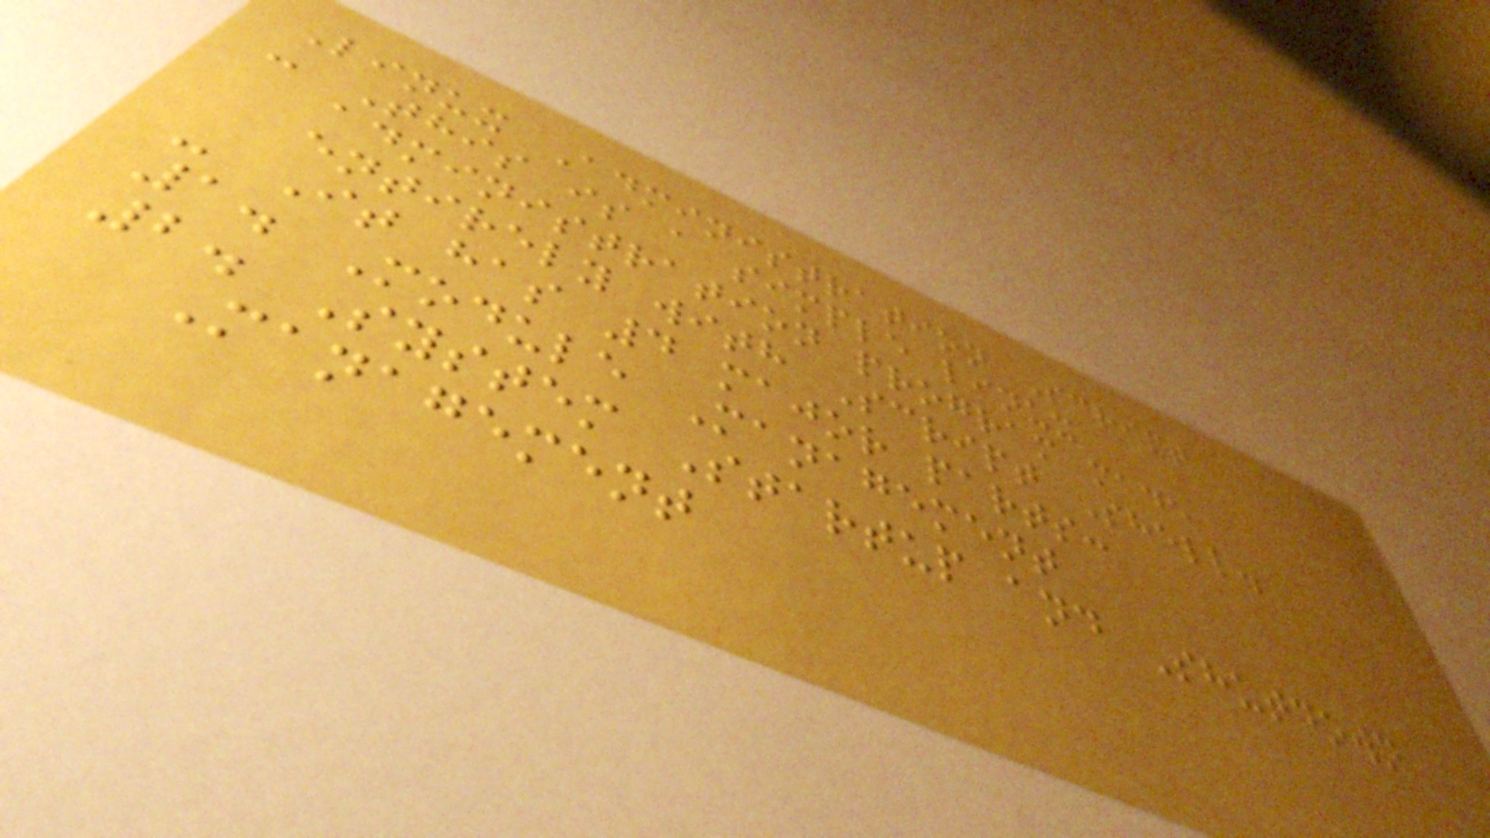Linux Administration Script
- This is a simple linux
administration program made
entirely with Script Shell.
- It has 4 major parts:
1. Module Management
2. System Startup and Shutdown
Management
